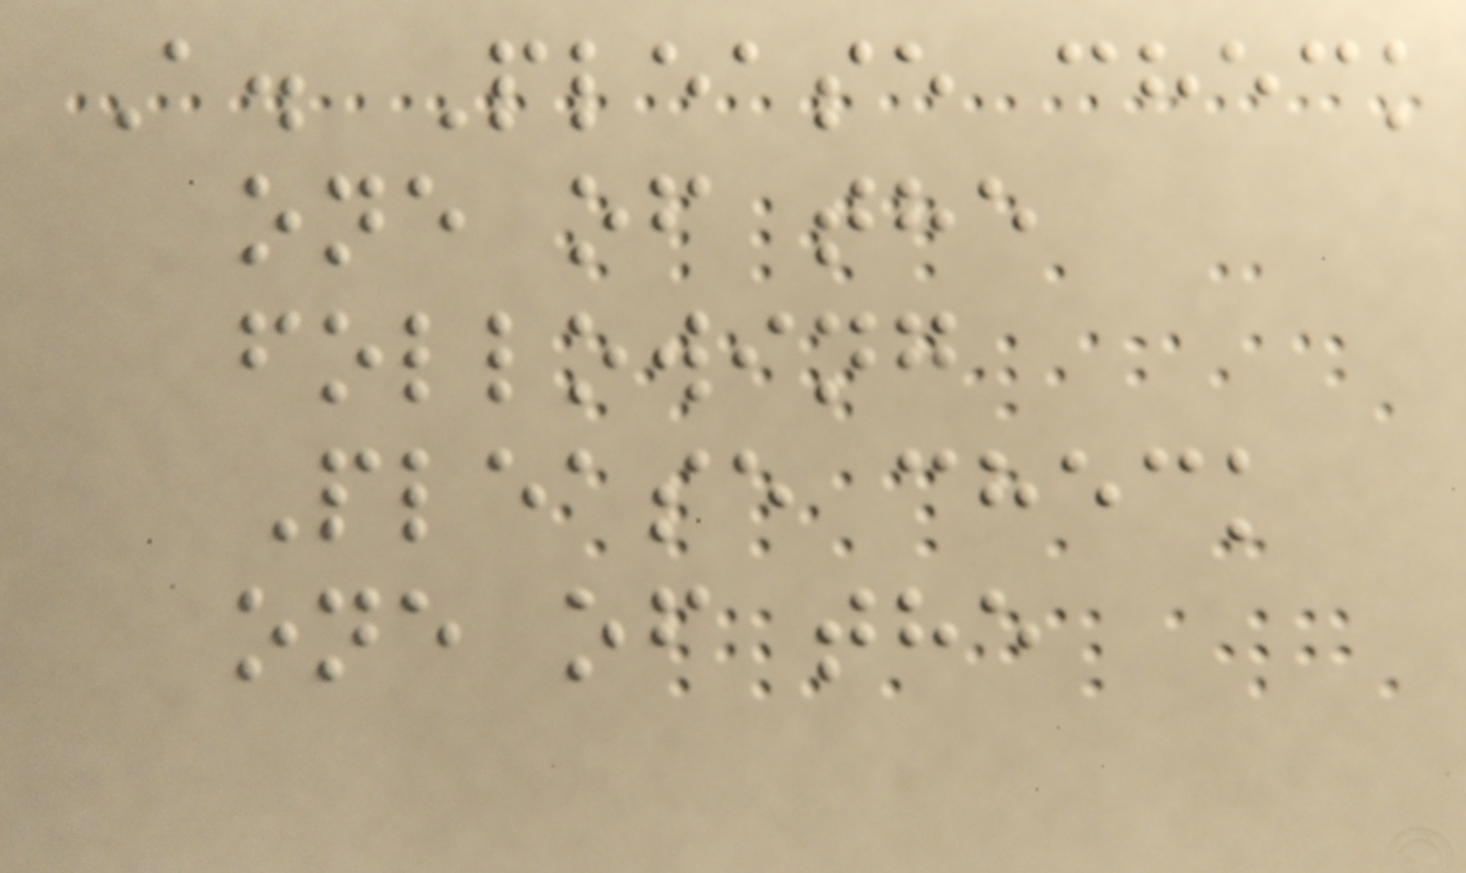A. Please check
one of the
following
Please check
one of the
